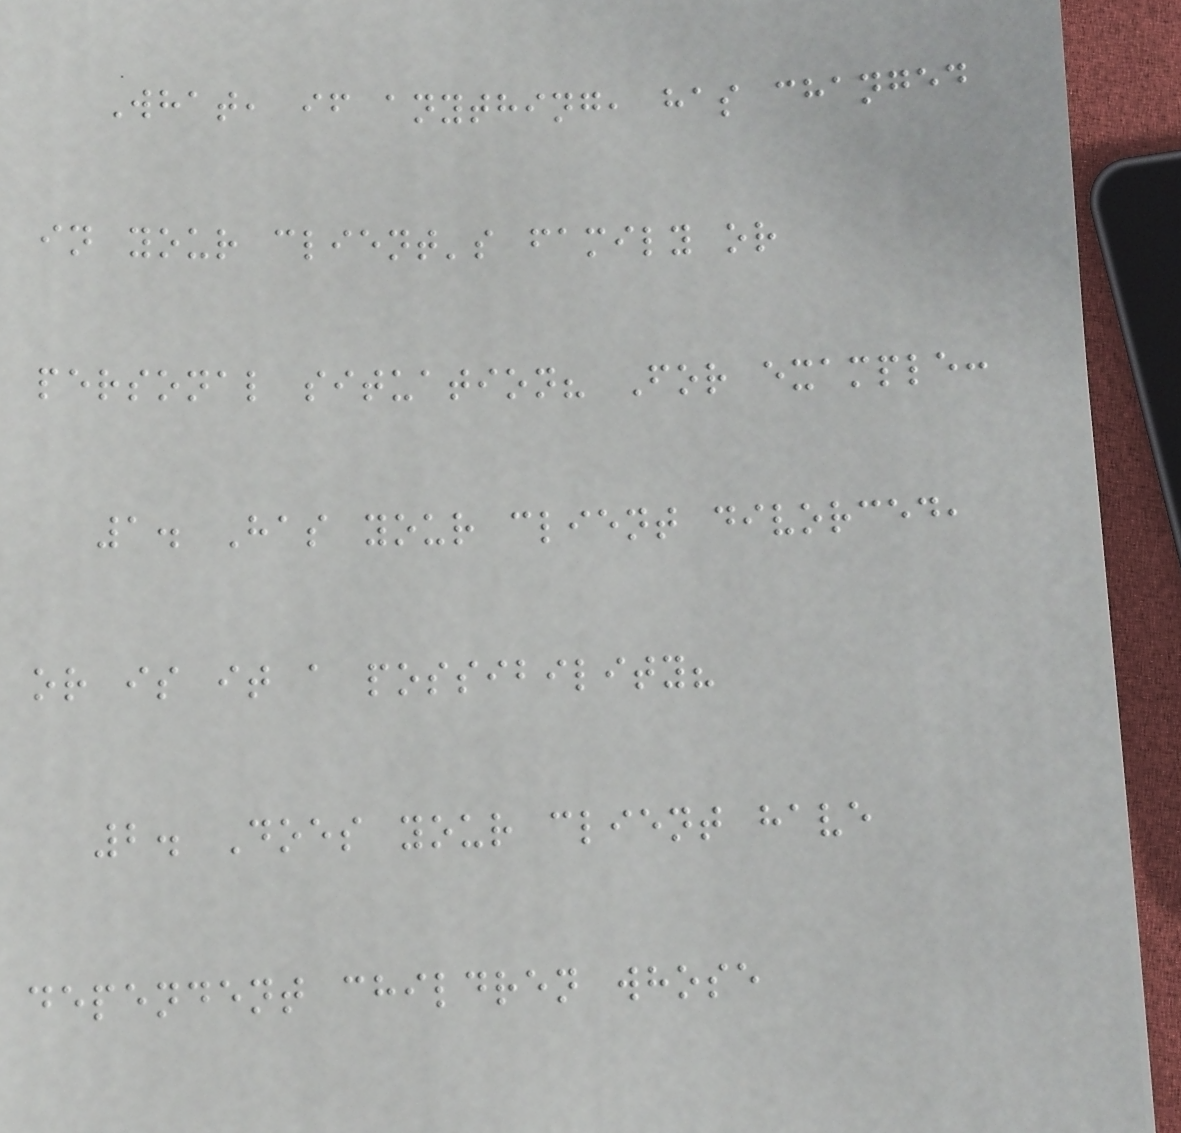What, if anything, has changed
in your client's family or
personal situation? For example:
1. Has your client divorced,
or is it a possibility?
2. Does your client have
dependent children whose
